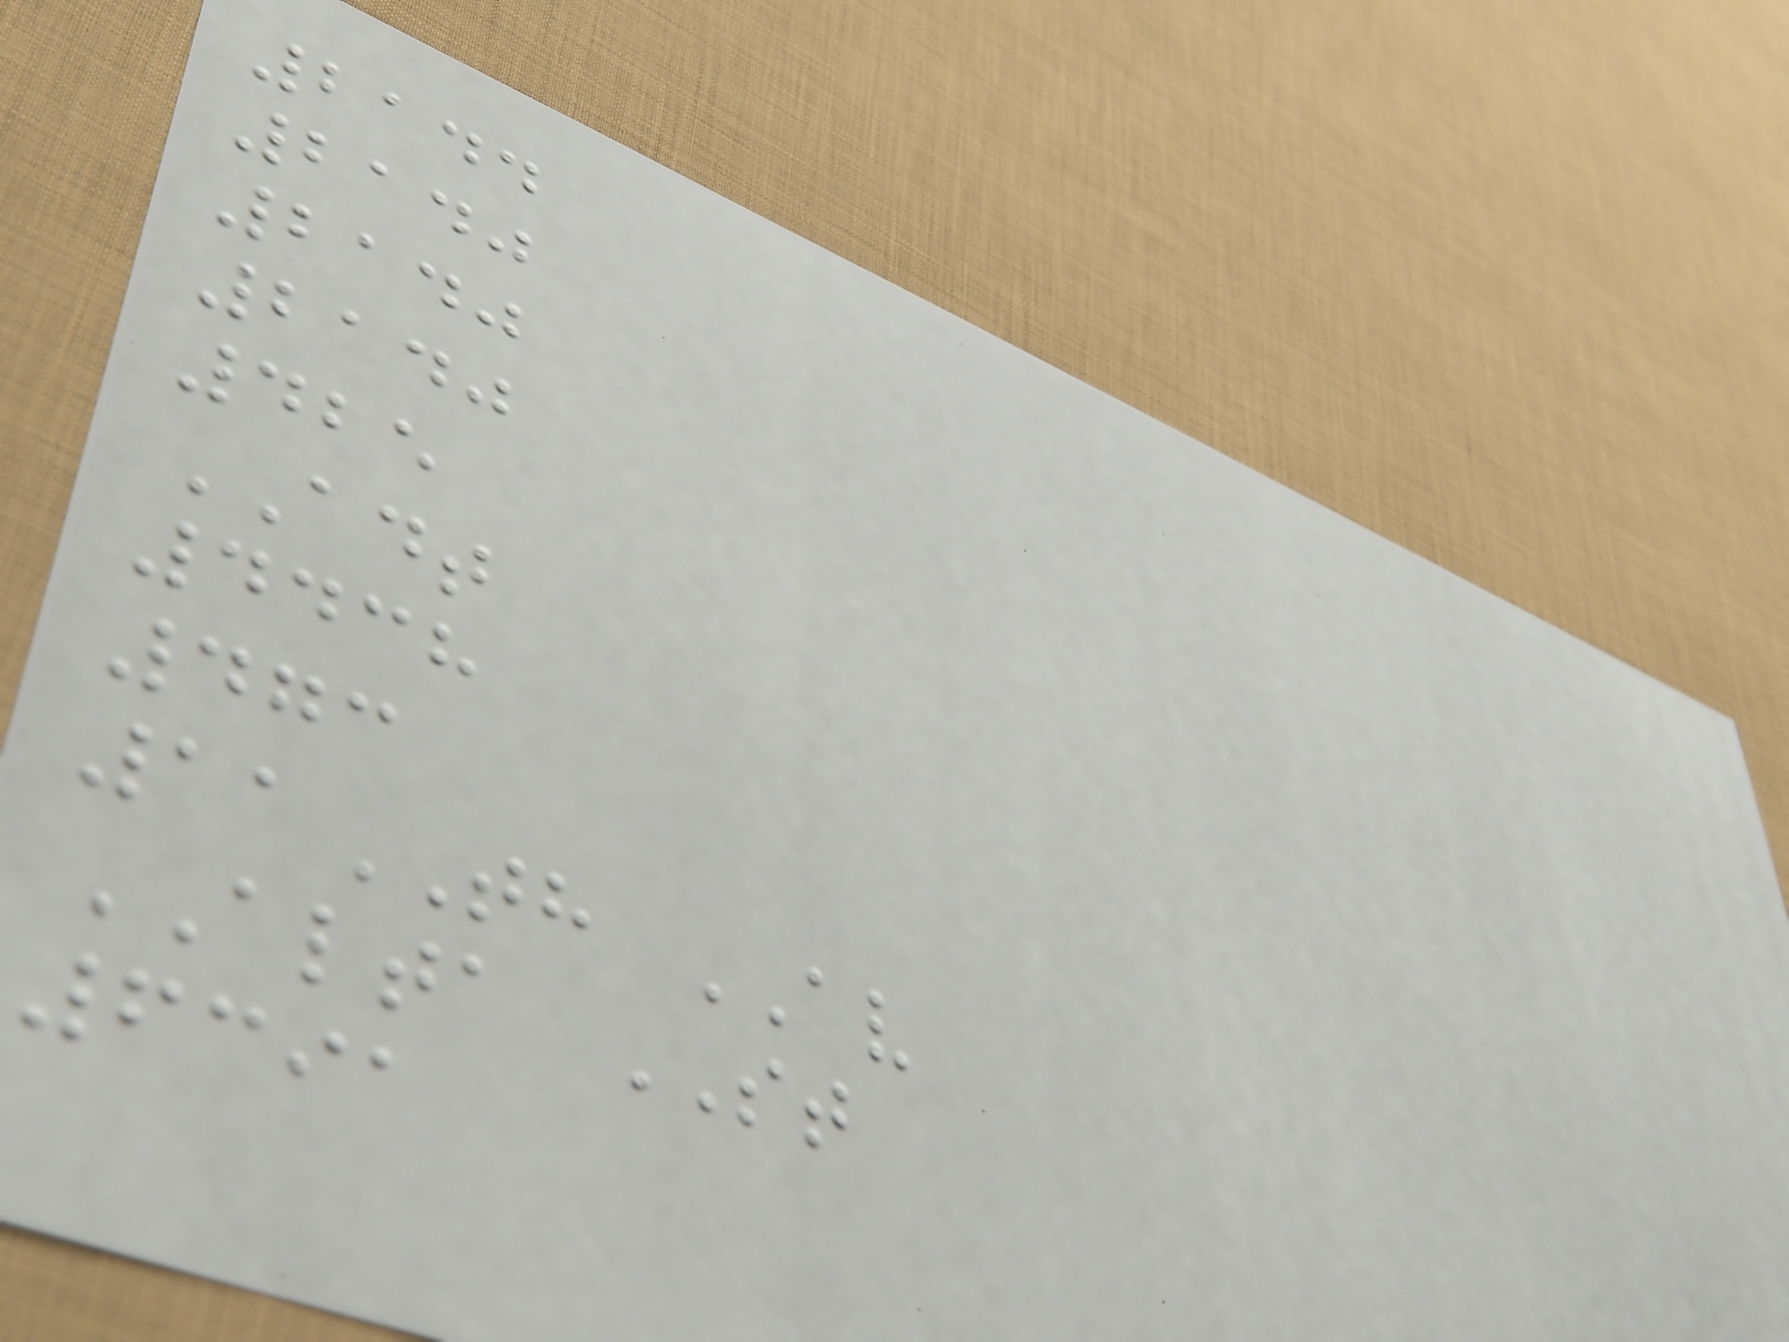2144
2140
2140
2140
425
ADT
4438
473
11TH AV
ALTA ST
6391
